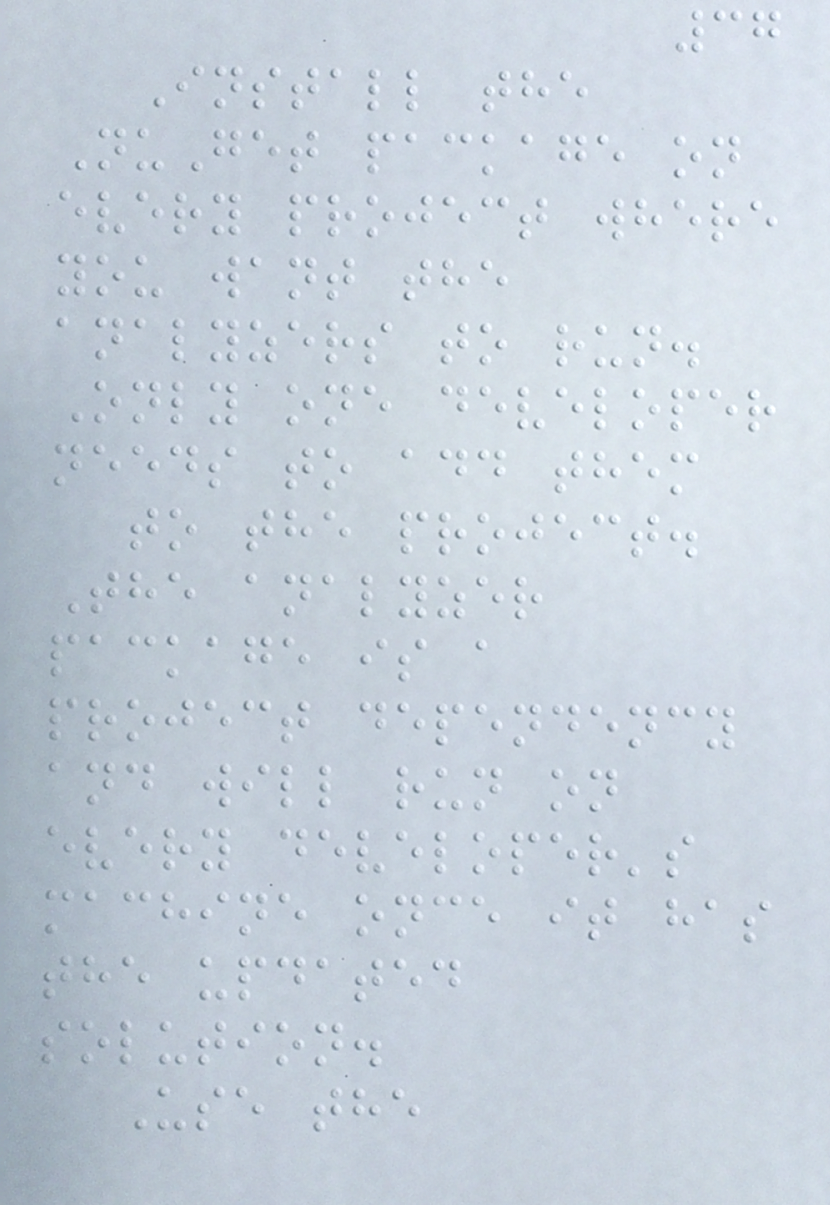37
Install the
NuGet package on
every project where
you want the
analyzers to run.
Only one developer
needs to add them
to the project.
The analyzer
package is a
project dependency
and will run on
every developer's
machine once it has
the updated
solution.
Use the
